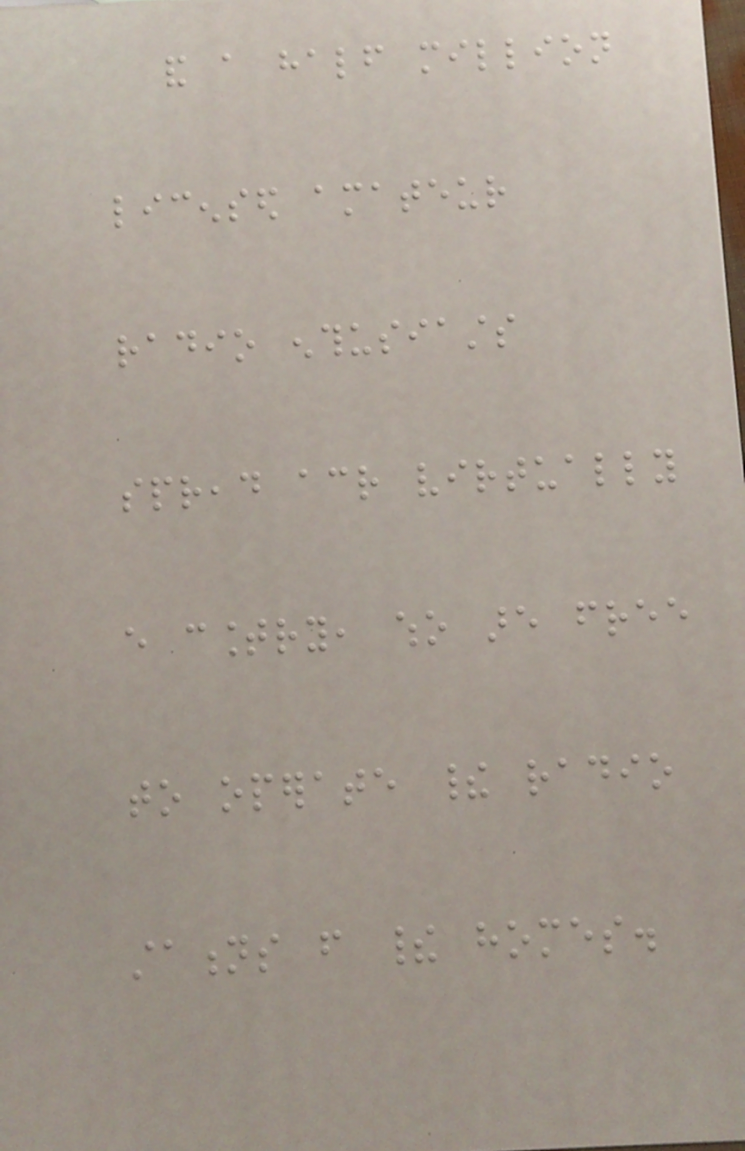and a half million
licensed amateur
radio enthusiasts
spread across virtually
every country, who are free
to operate their radio
stations from their homes.
